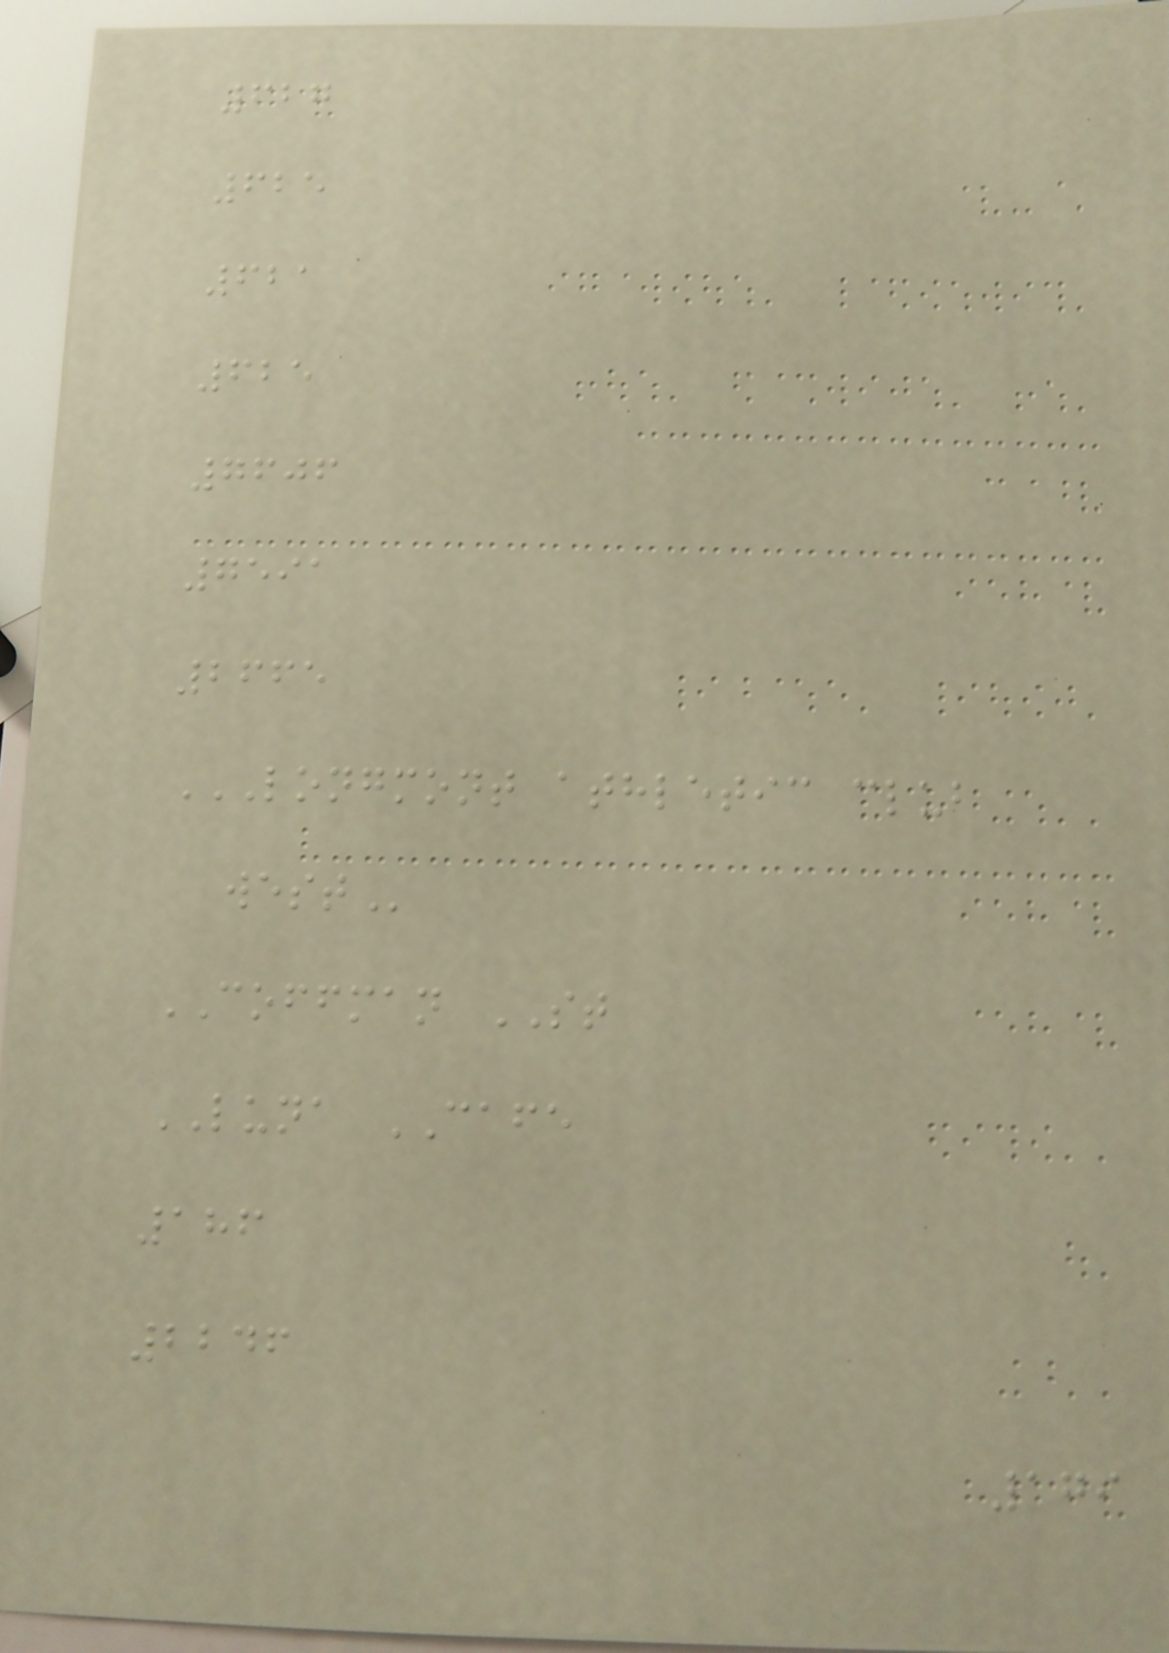627
625
621
625
7606
7591
2665
LONGMONT ATHLETIC CLUB
WEST
COFFMAN ST
LUNA CAFE
186
2246
179
